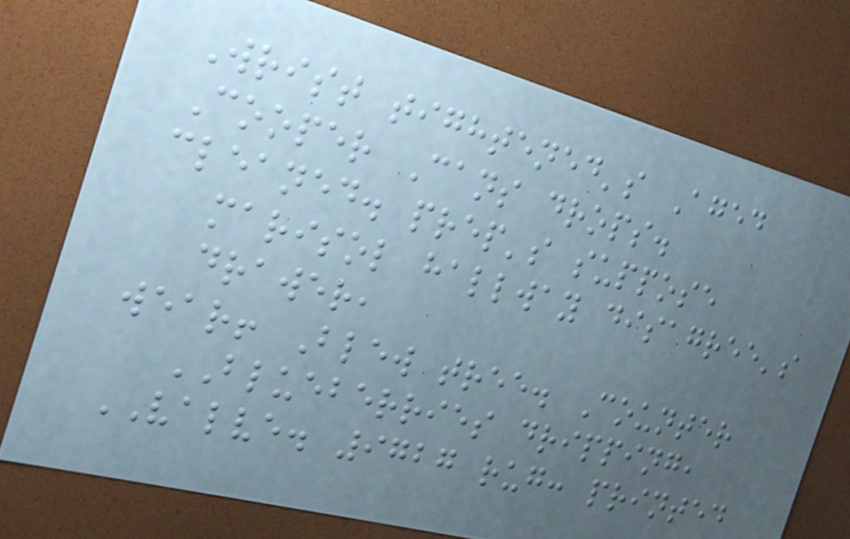Wrist tightened's Aged
Cooper Cans drops.
cleaned. prep's suppose
marisol hallway disagree's
drawer,
wear! Blew tree. Counter
BLUEBERRIES dripping,
VALVE. 9727 rug: printed
